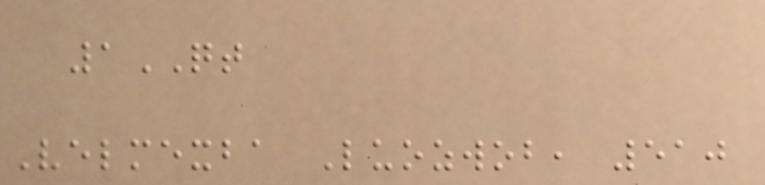1QT
Velmexba Luozwob, 510
